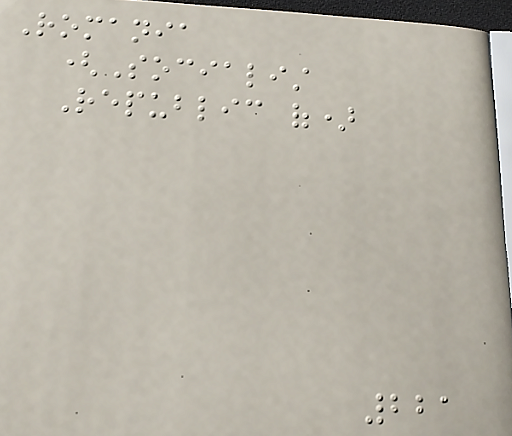Romania
(Socialist
Republic of)
221
